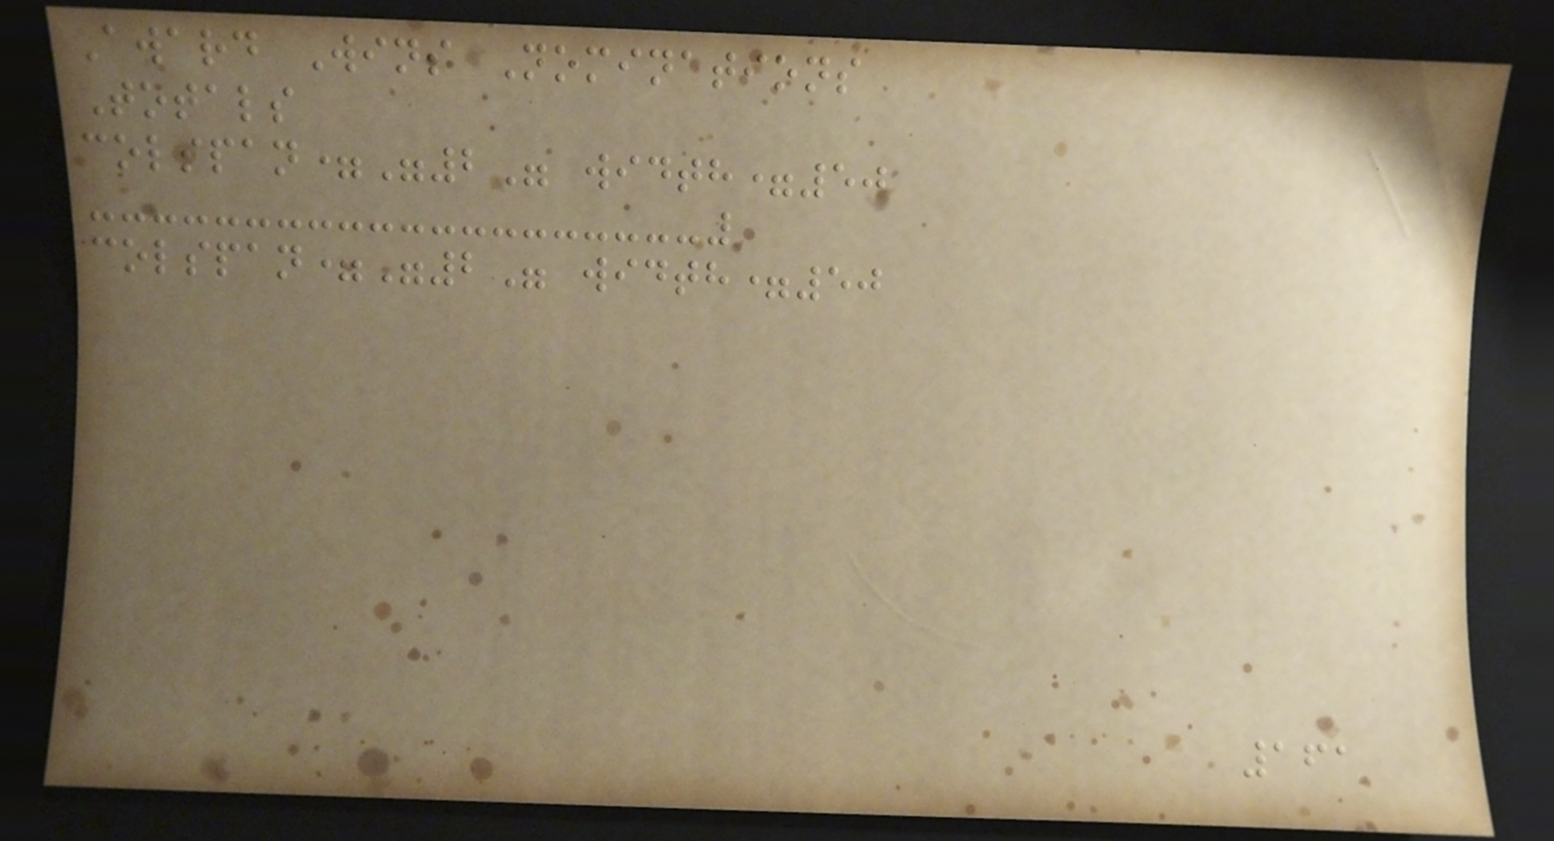Award Wins Nominations
Totals
colspan="2" width=50
colspan="2" width=50
161
